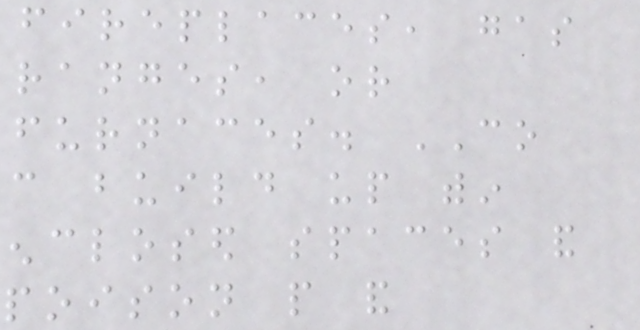fireplaces, gas
ranges, or
furnaces. CO
can build up within
enclosed spaces and
poison people and
